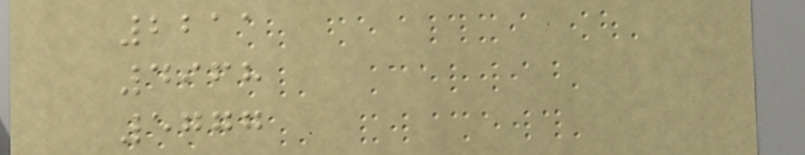2211
4968
5777
